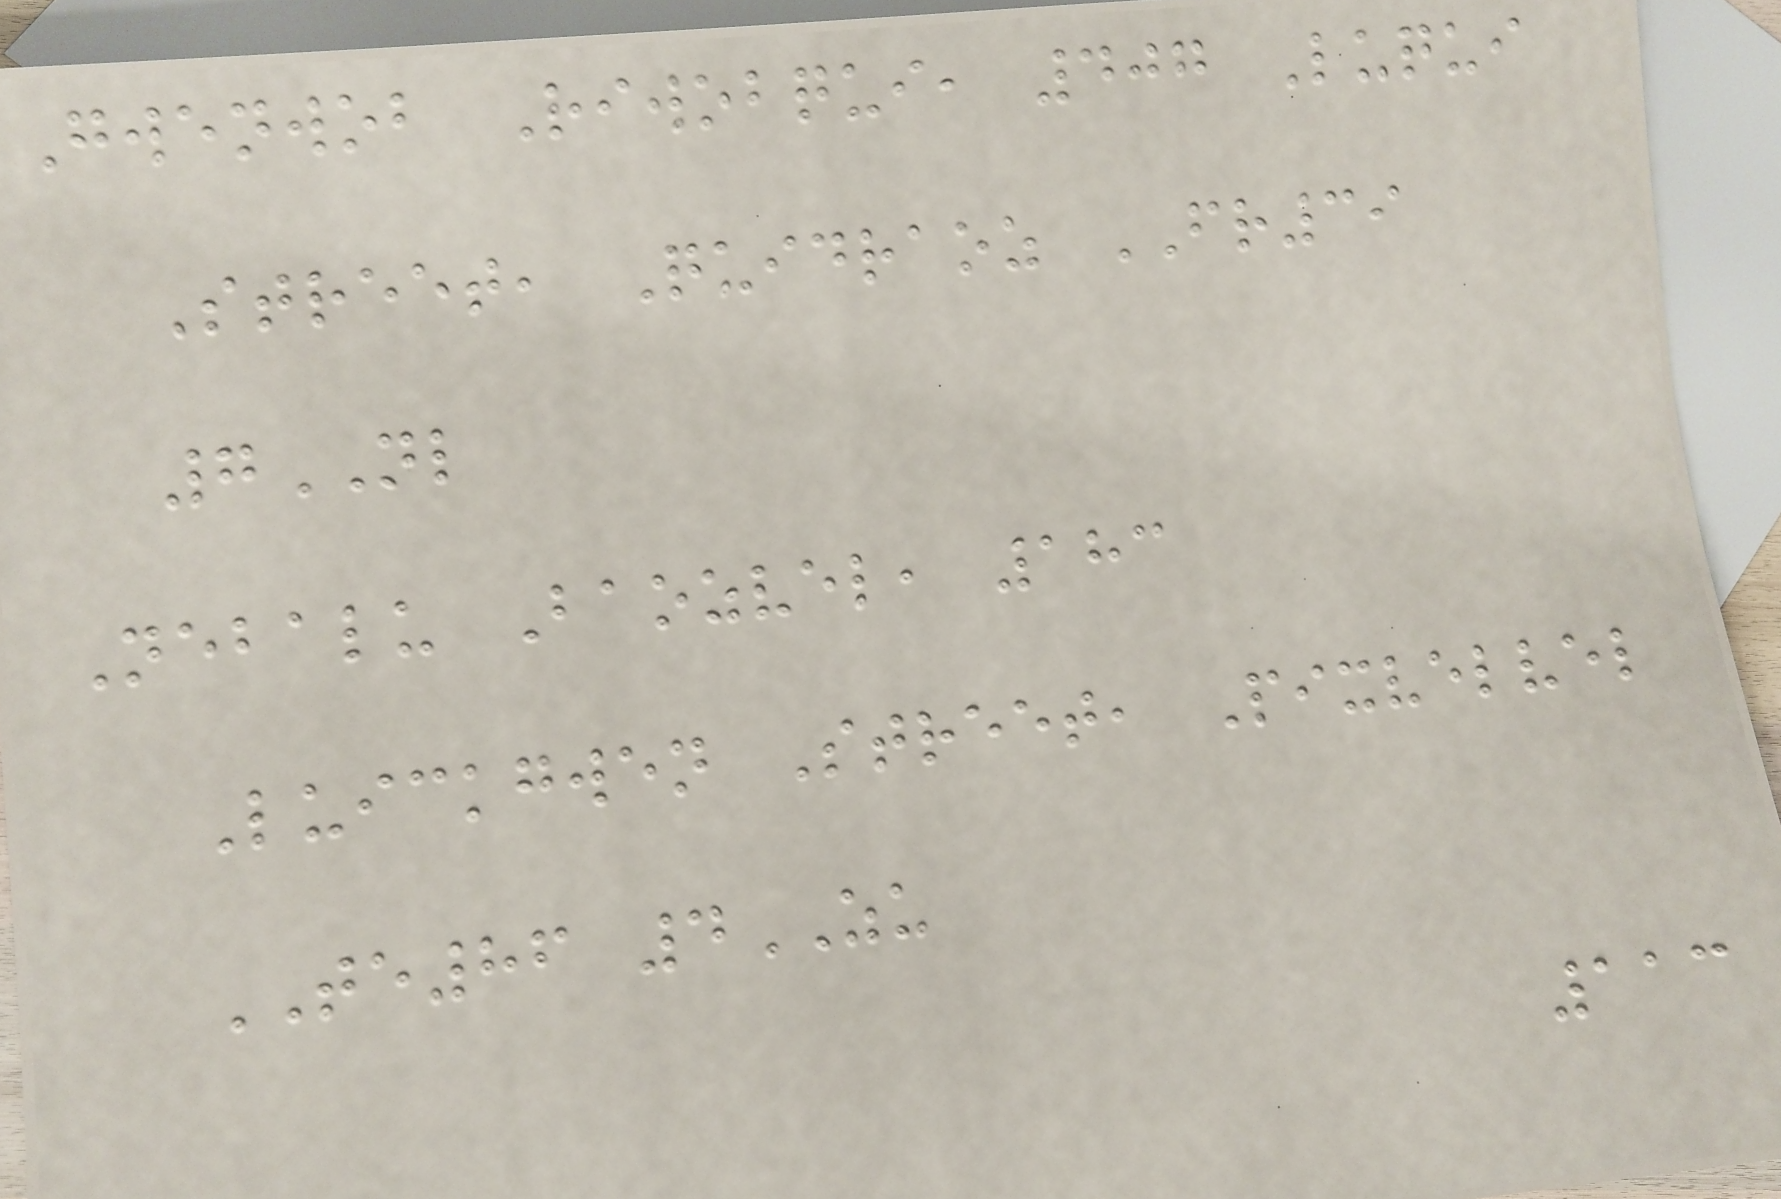Gwenwob Riwobqui, 407 Luqui
Street, Quidraoz FR39
7NL
Nebalu Baozvel, 183
Luickgwen Street, Pixvelvel
TE86 4ZU
113
